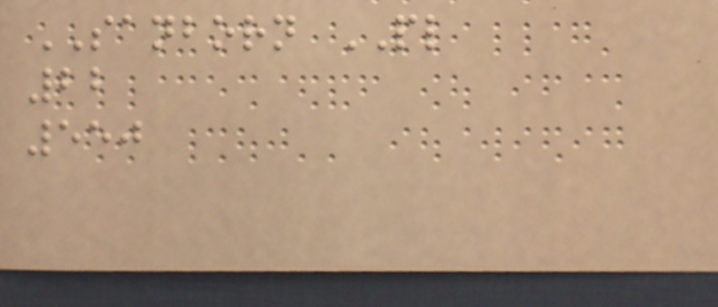SANBORN PL
22
550
